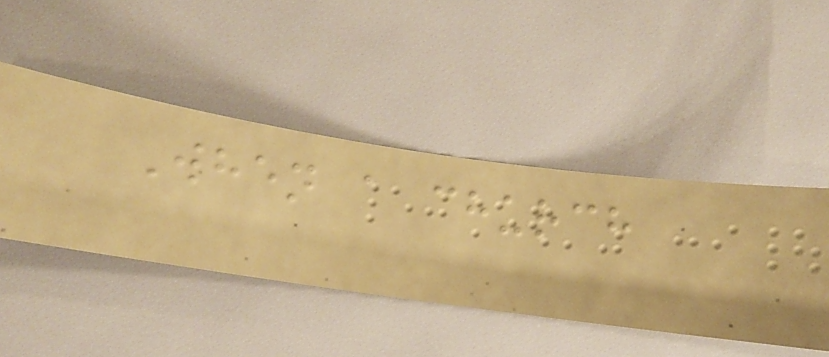When a church
